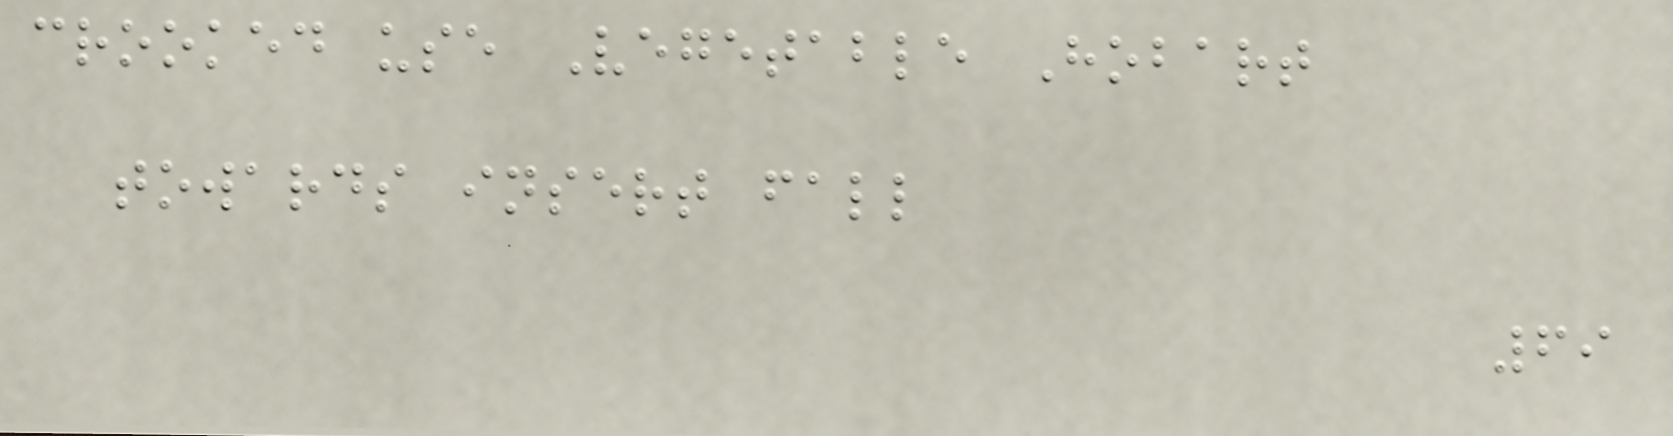crooked use Vegetable Hobart
towards insert fall
69
